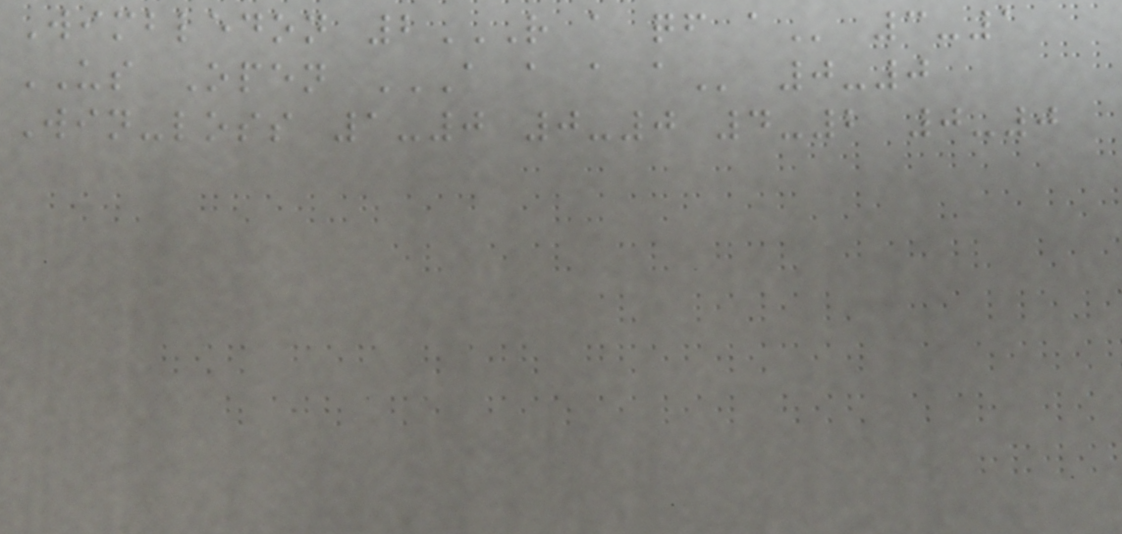Wimbledon 2R A QF A 3-1
US Open A A A A 0-0
Win-loss 1-0 0-0 4-2 0-0
